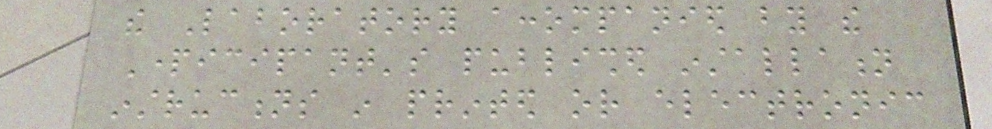the Laboratory accompanied by the
Participant's published installation
instructions in printed or electronic
